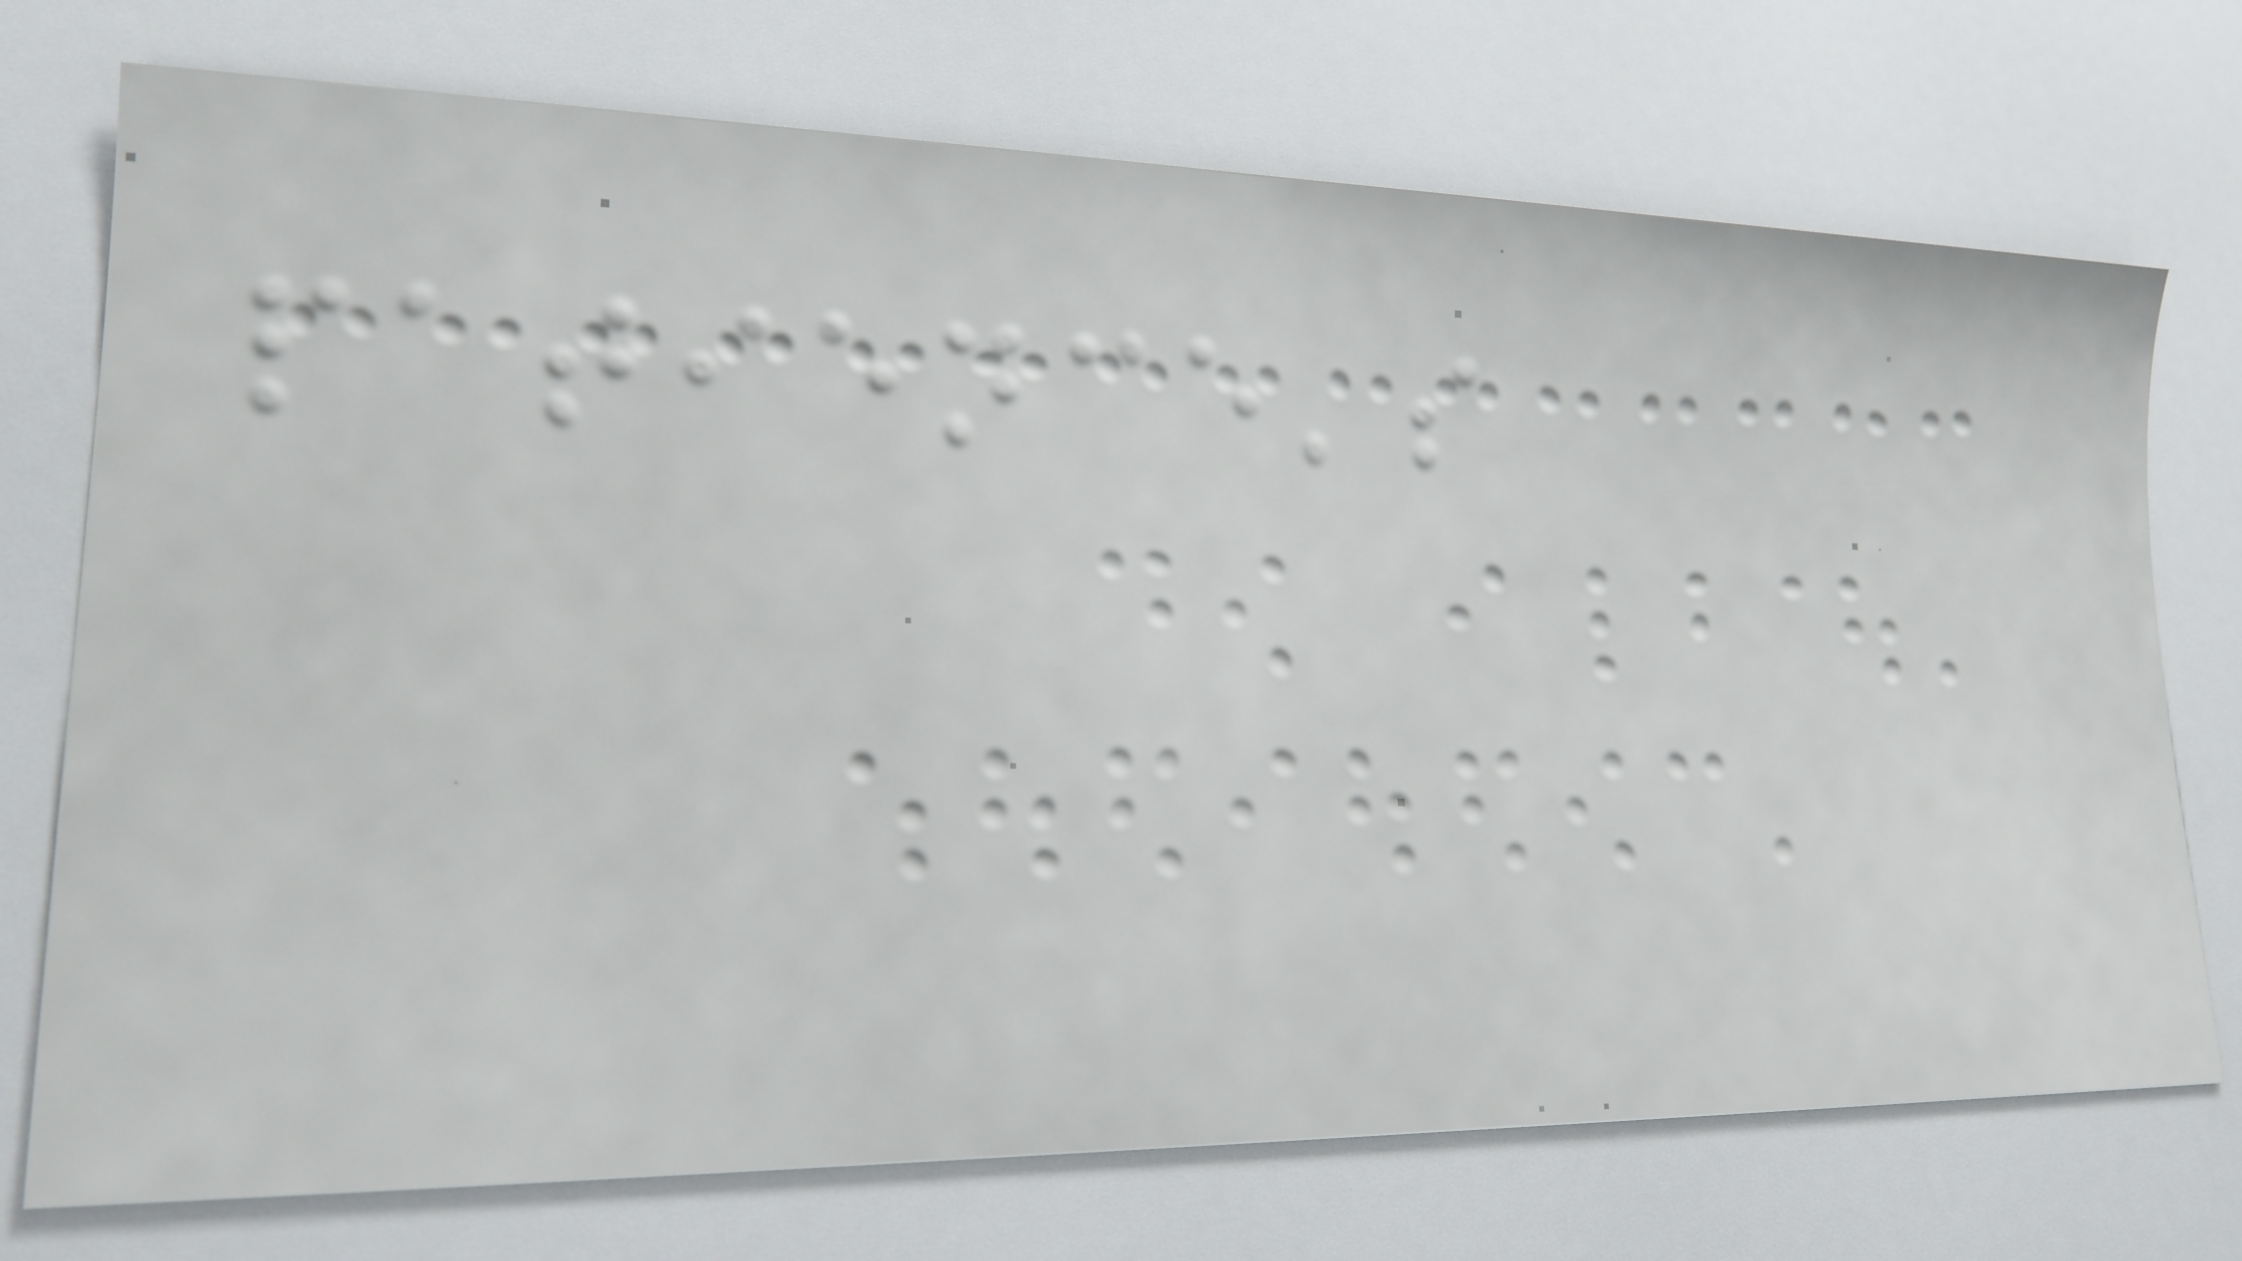patience's
